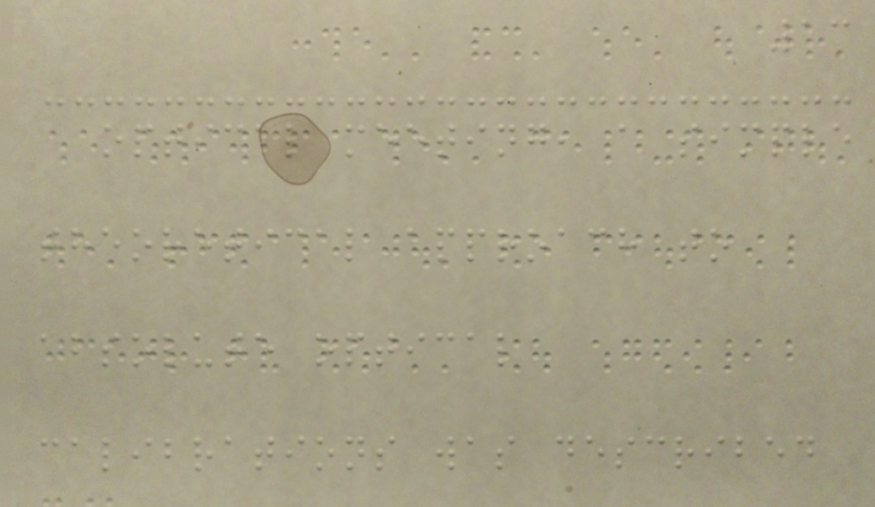13
optical meeting, a simple
theoretical approach to
absolute optical
calibrations was described
